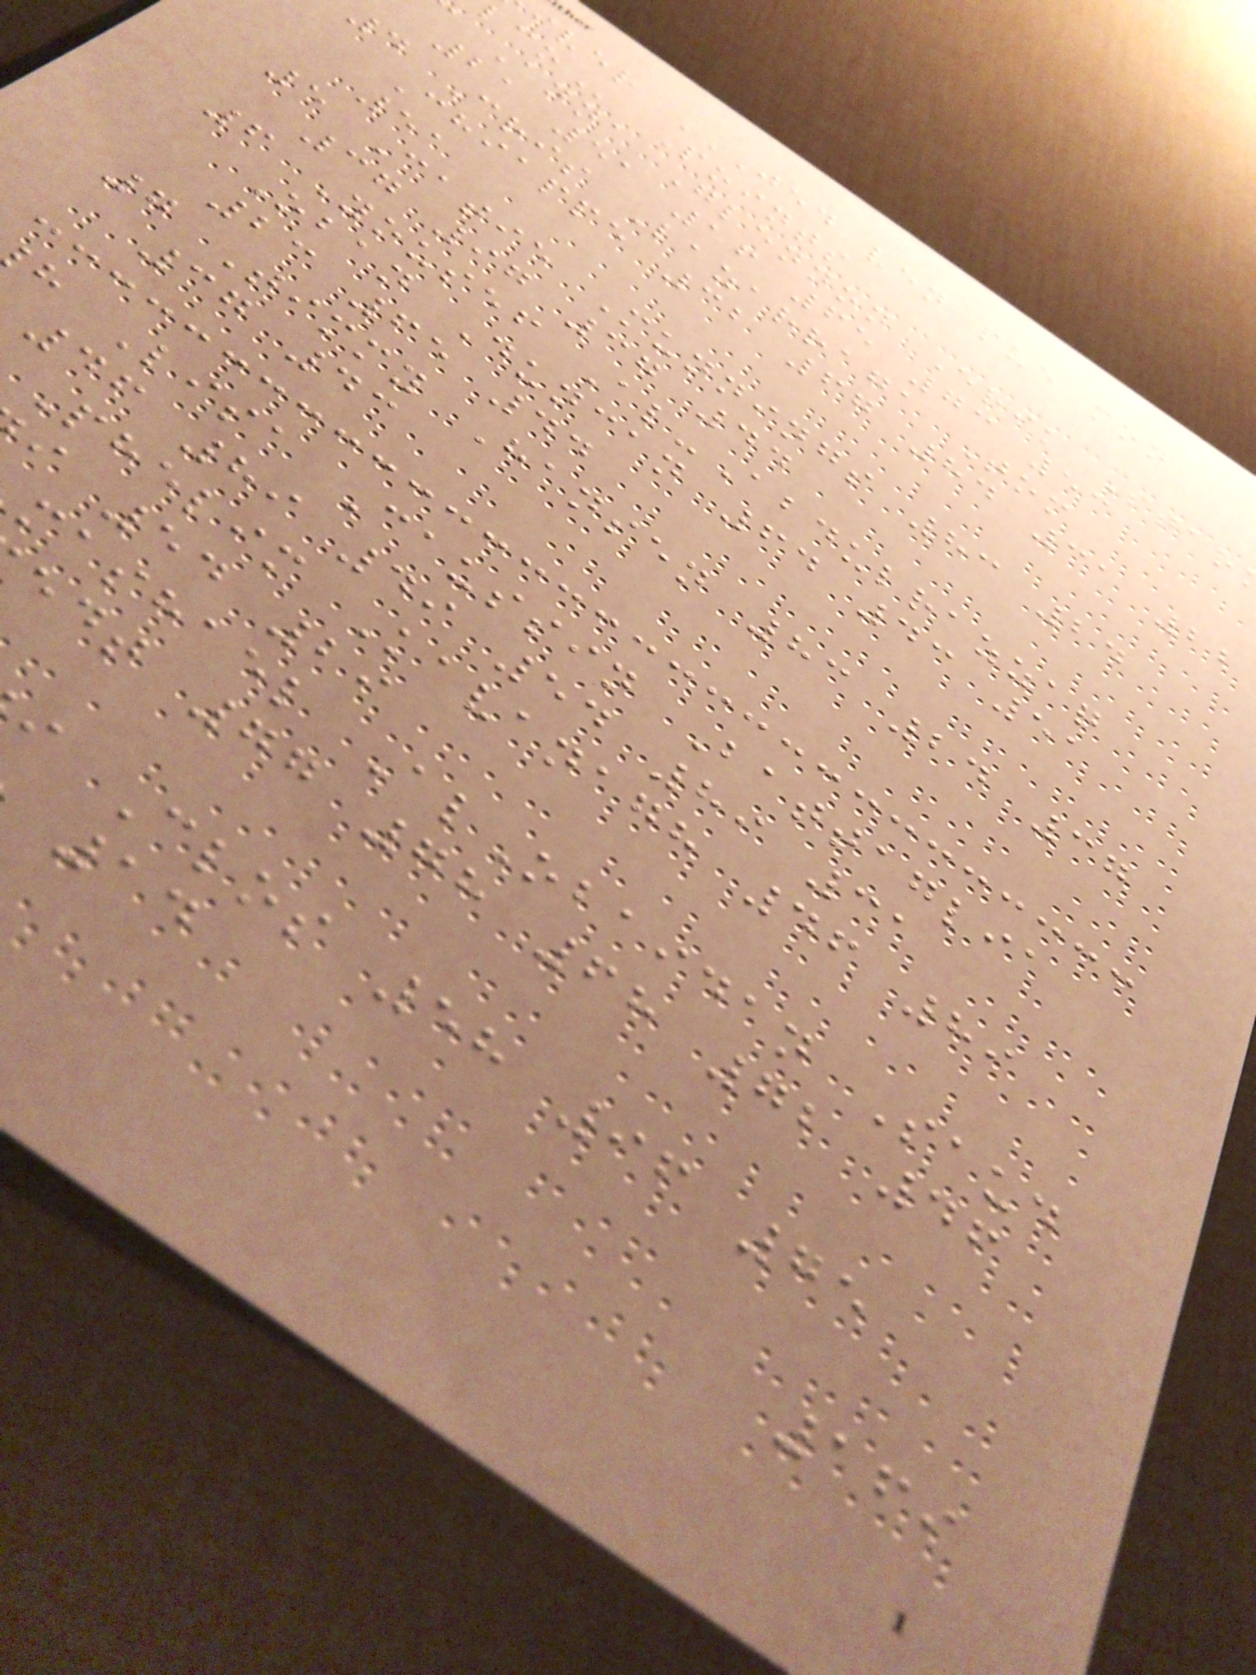Points
Anna Glennon Erik Star
21 51 16 65 73 53
4 Cris Lazarraga Tom
Chiappe 32 67 84 31 22
51
5 Catie Munnings 83 24
37 97 37 44
6 Yousef Al-Abdulrazzaq
Oban Duncan 64 43 51
23 65 44
7 Timmy Hansen 83 24 37
37 43
h Lisa Caussin Battaglia
46 89 49 54 89 31
Phelim Kavanagh 46 89
i 54 29
mashael AlObaidan Saud
edt 77 78 68 72 46
i Clos 58 96 75
169
